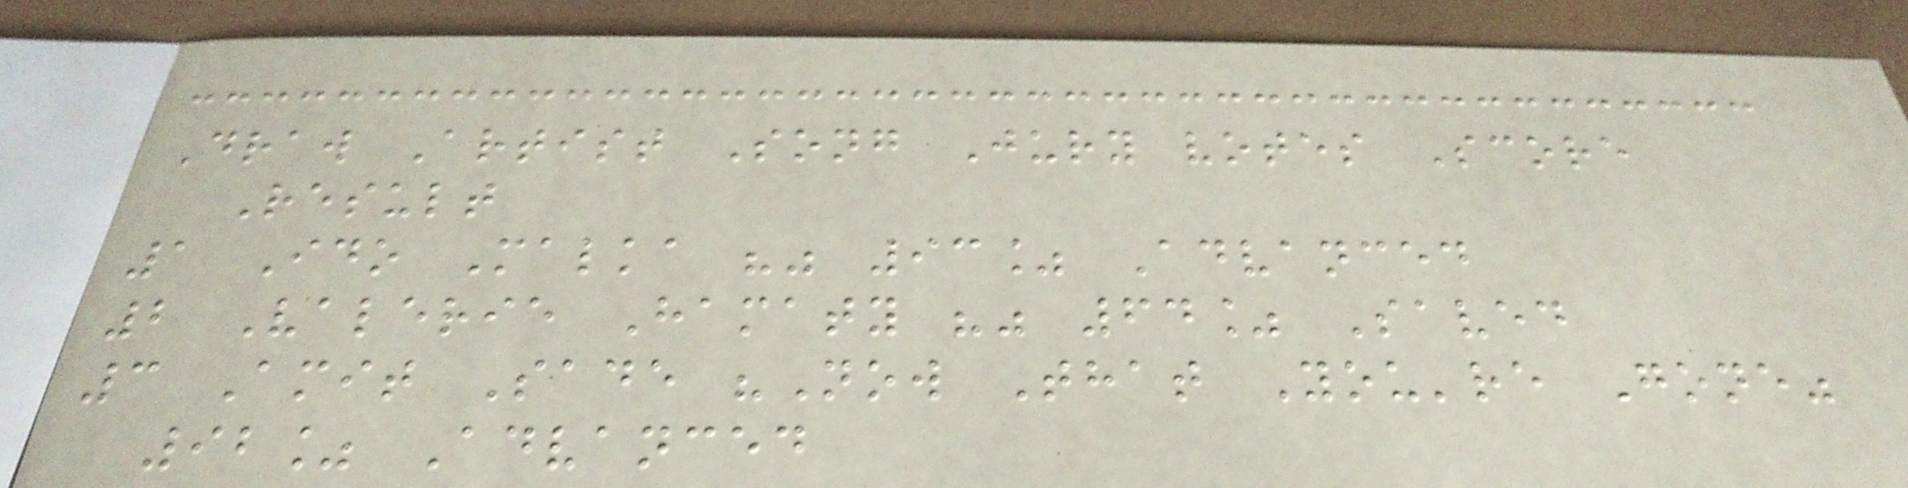Draw Artist Song Jury votes Score
Result
1 Ido Malka "" 93% Advanced
2 Valerie Hamaty "" 64% Saved
3 Amit Sade "Now That You're Gone"
92% Advanced
